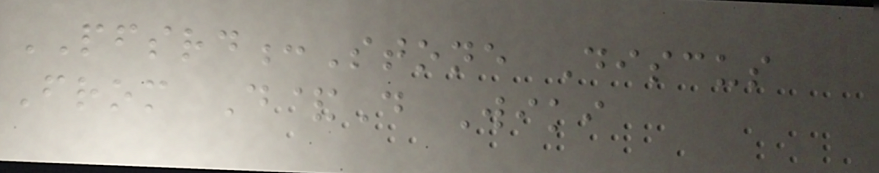PFSRD:Stone Discus
From D&D Wiki
